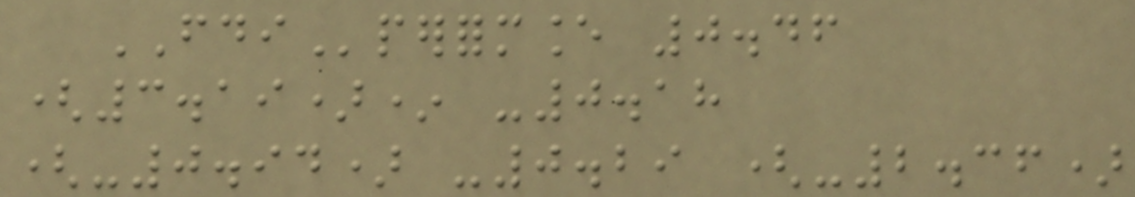FDIperformance 0.46
(3.19)* -0.18
(-0.94) -0.29 (-2.36)
